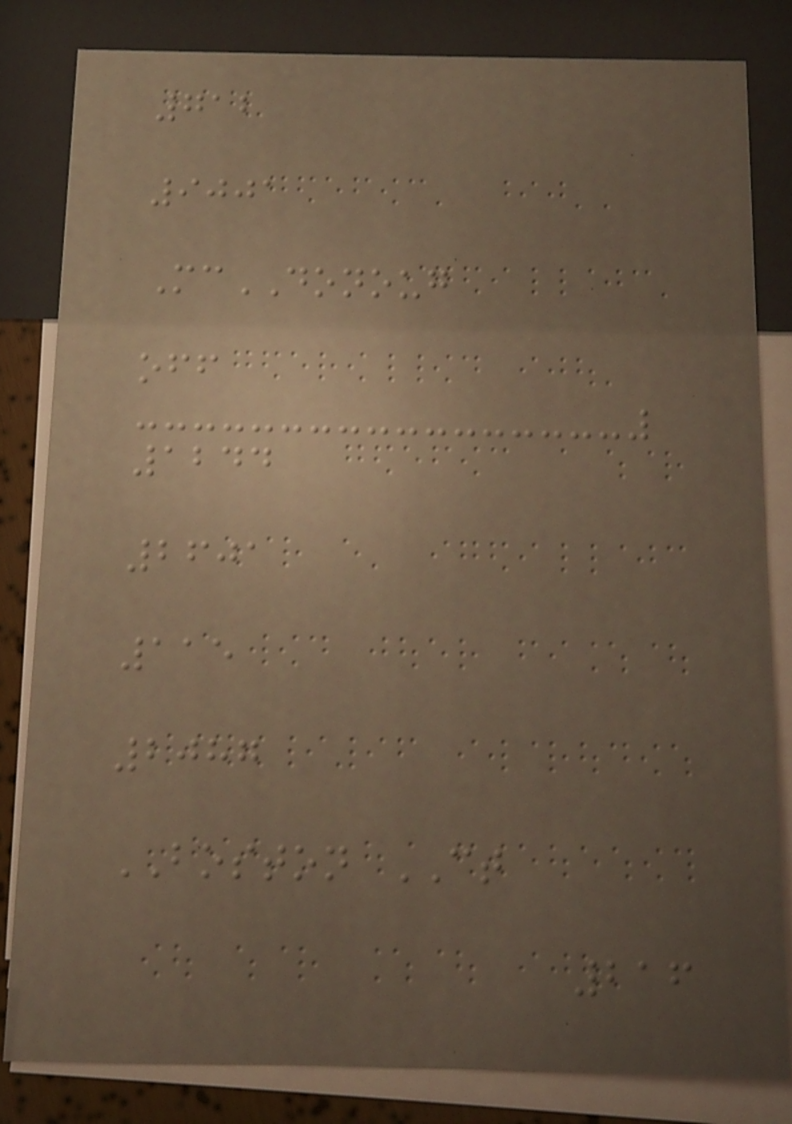712
9001
McDONOUG
off
1244
2601
115
2087
BOSTON CT
216
